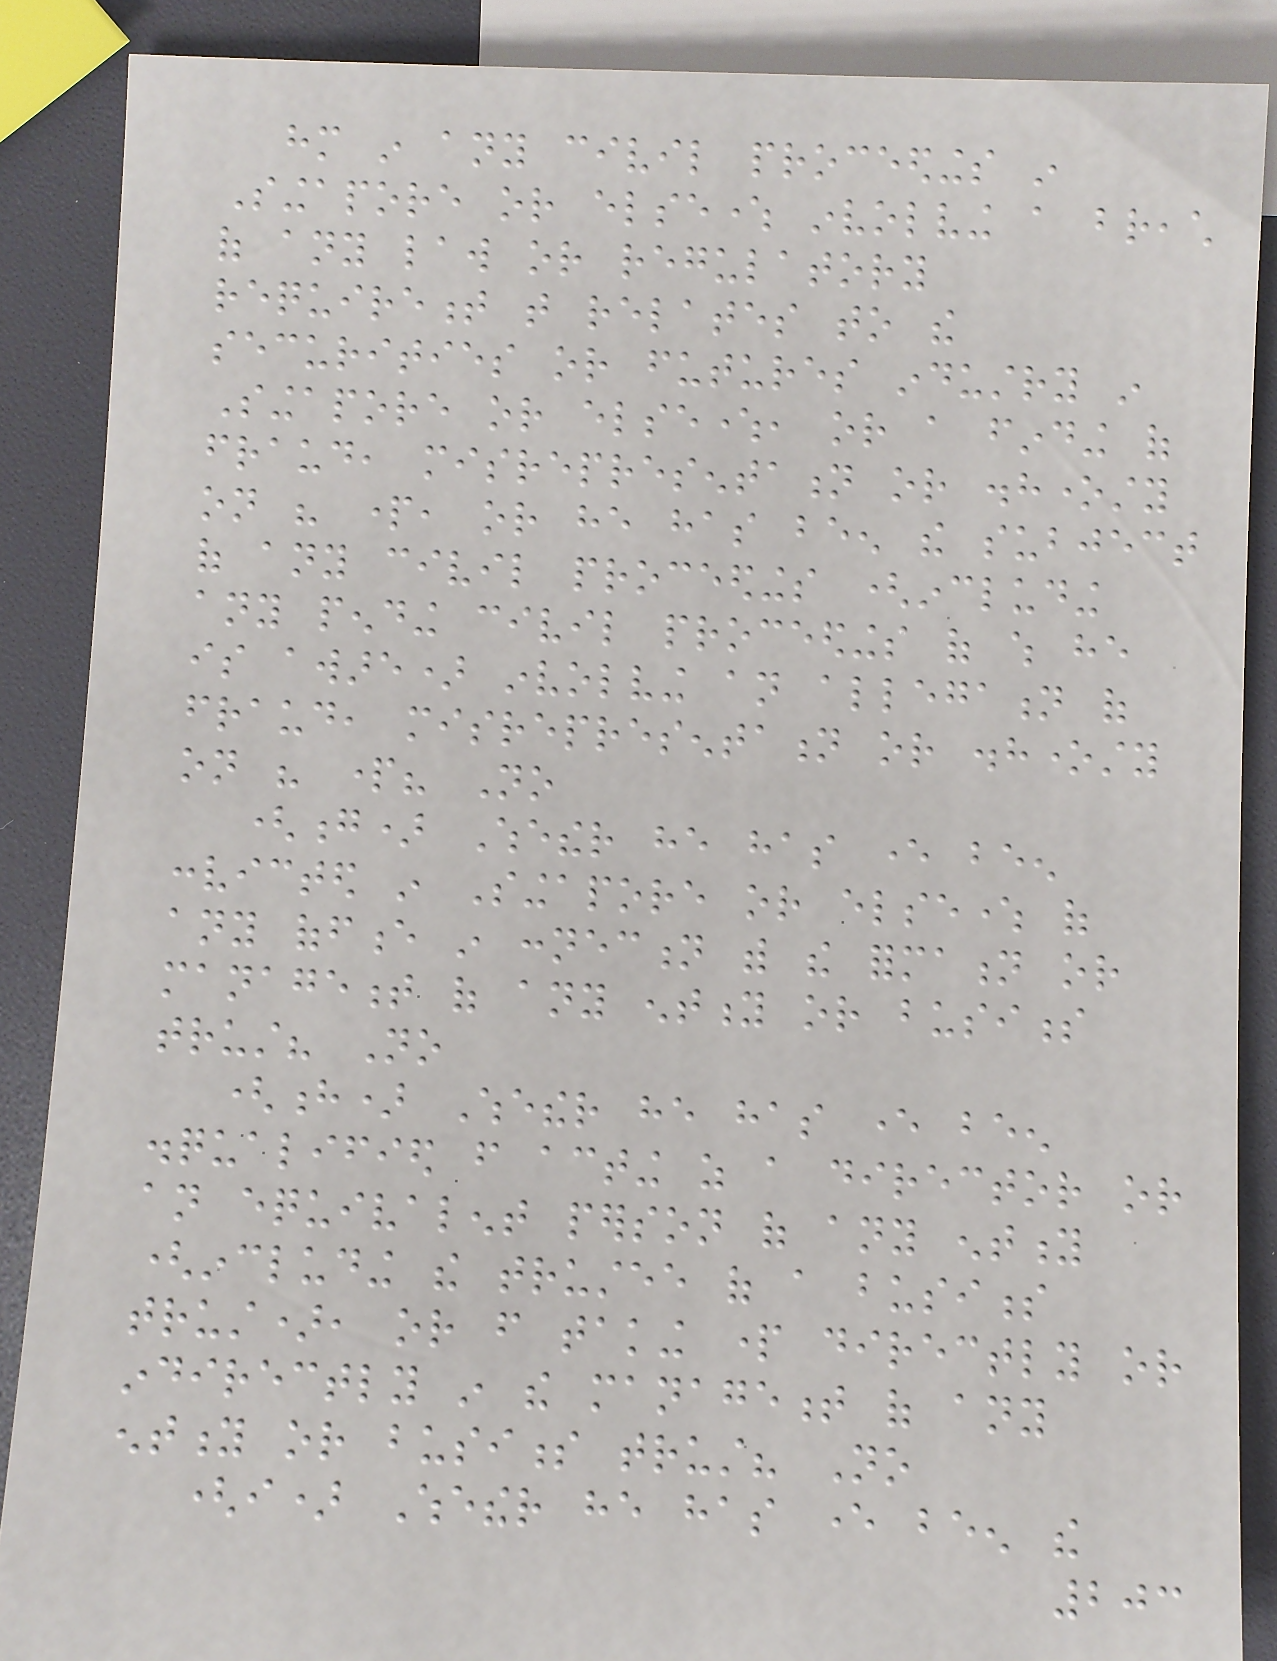him in any civil proceedings in
Singapore or elsewhere involving a breach
of any law or regulatory
requirement that relates to the
securities or futures industry in
Singapore or elsewhere, or a finding of
fraud, misrepresentation or dishonesty
on his part, or he has been the subject
of any civil proceedings (including
any pending civil proceedings of which he
is aware) involving an allegation of
fraud, misrepresentation or dishonesty
on his part? No
(g) Whether he has ever been
convicted in Singapore or elsewhere of
any offence in connection with the formation or
management of any entity or business
trust? No
(h) Whether he has ever been
disqualified from acting as a director or
an equivalent person of any entity
(including the trustee of a business
trust), or from taking part directly or
indirectly in the management of any
entity or business trust? No
(i) Whether he has ever been the
203
